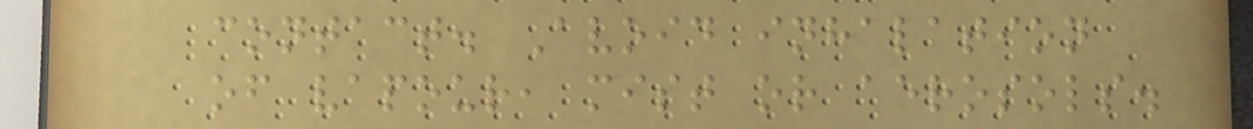contact. Avoid inhalation
of vapour, mist or aerosols.
